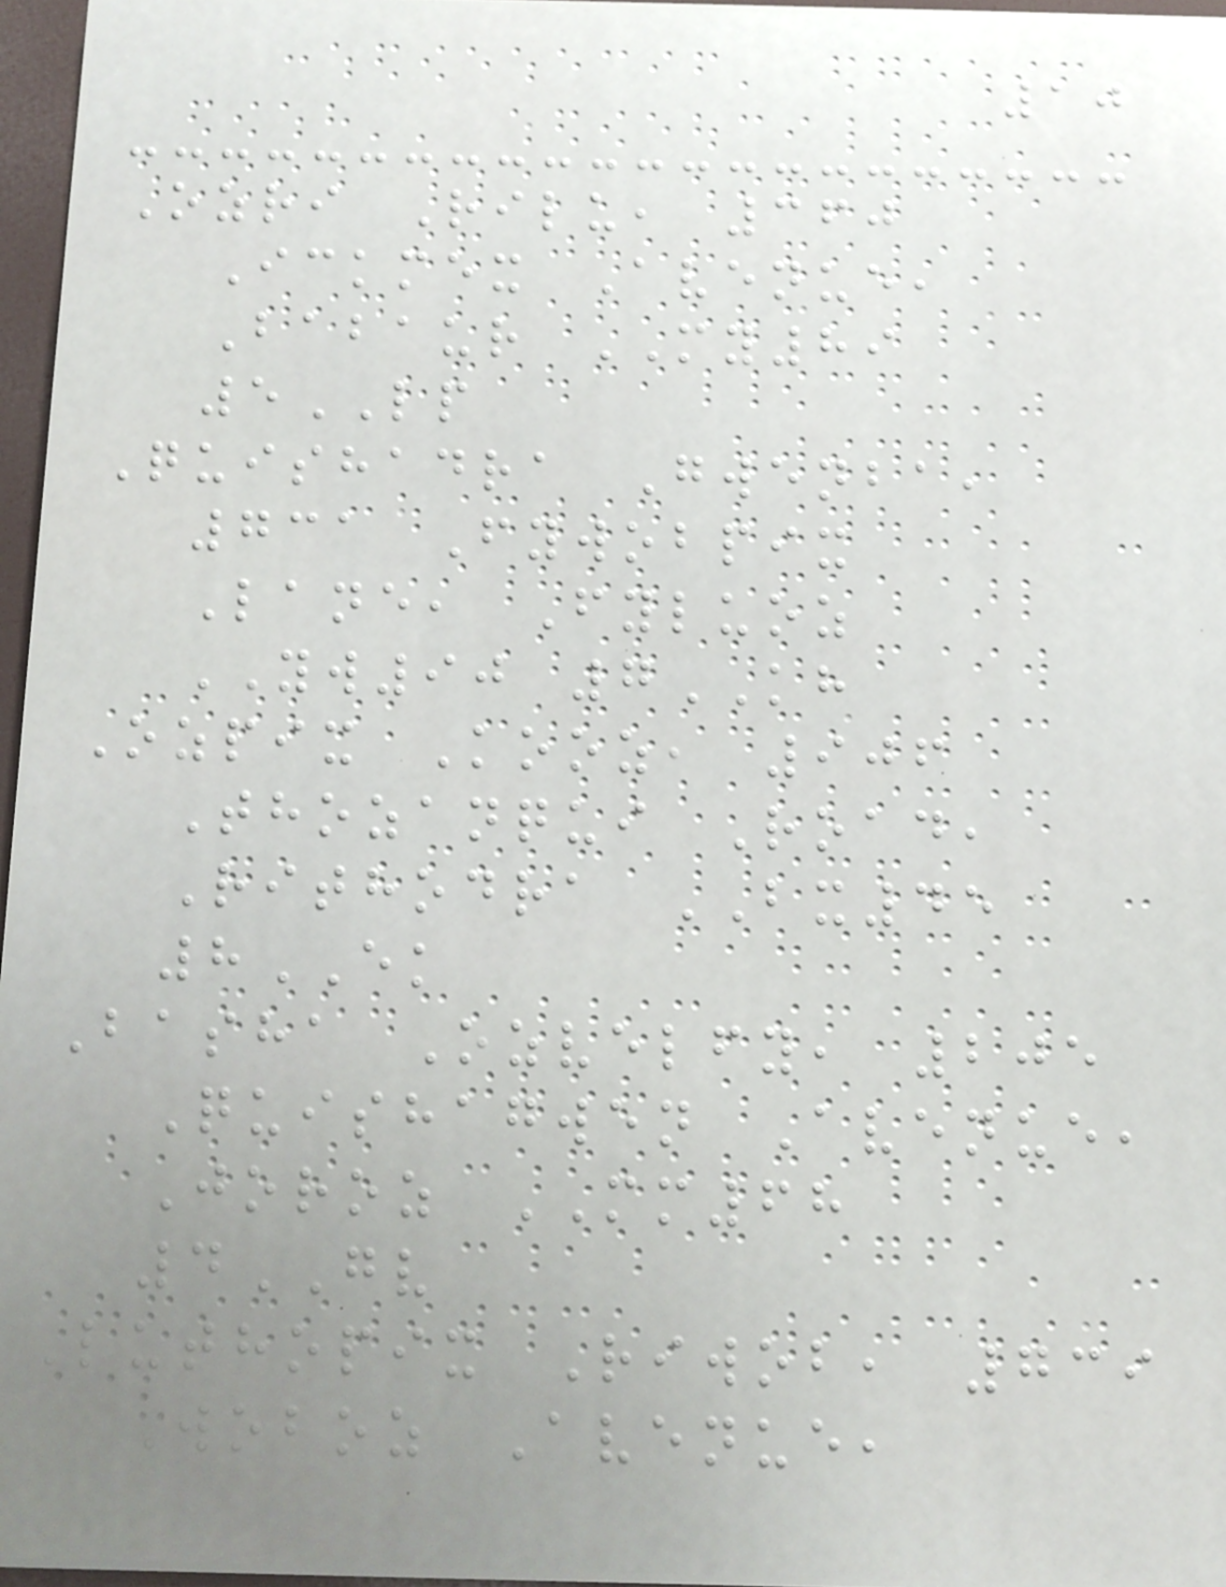10
Ozri Rilu, 360
Ickmex Avenue,
Babaur MY89
5LP
Quishadra Gwenba,
731 Fywobpix
Lane, Fyluoz
YW90 7KH
Ozpix Kooz, 906
Thozanqui Road,
Rithodra BX45
8EK
Basha Ozvelfy, 205
Quishagwen Avenue,
Joroz MM68
4GV
Luthopix Riwob, 739
Woboz Avenue,
